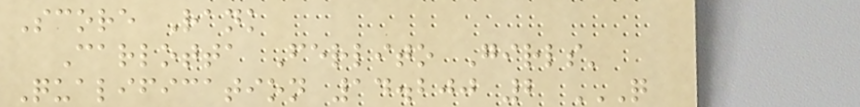Score Rank
Carlotta Ferlito Girls'
Qualification 14.200 2 Q
